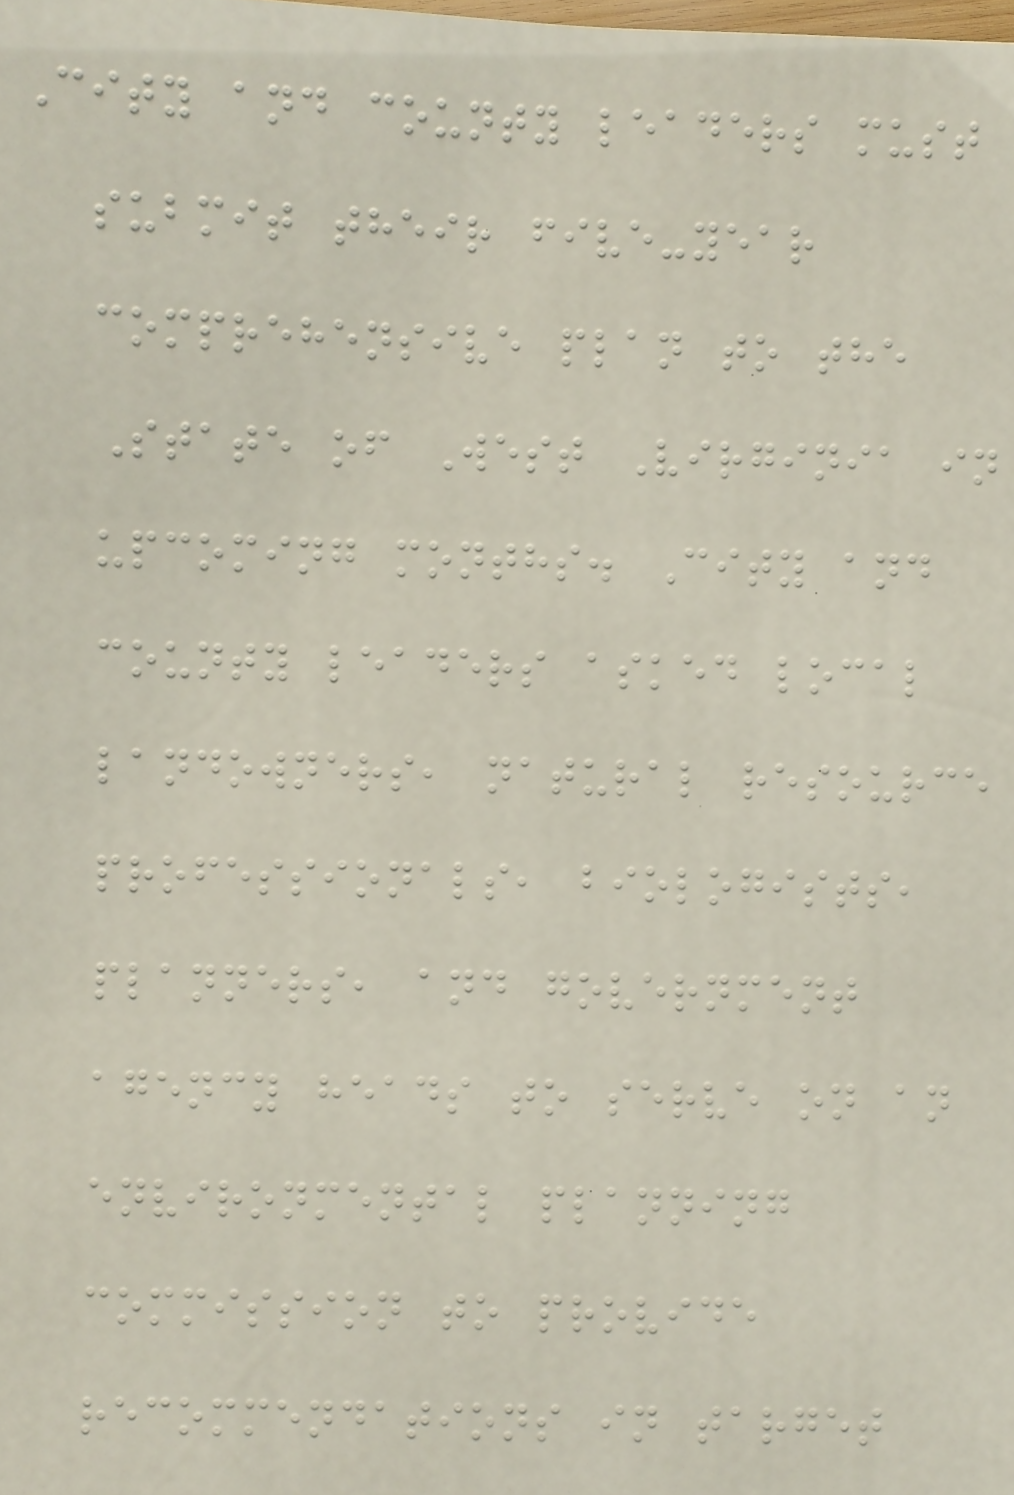City and county leaders must
submit their five-year
comprehensive plan to the
State of West Virginia in
upcoming months. City and
county leaders asked local
landowners, natural resource
professionals, biologists,
planners, and government
agency heads to serve on an
environmental planning
commission to provide
recommendations in target
